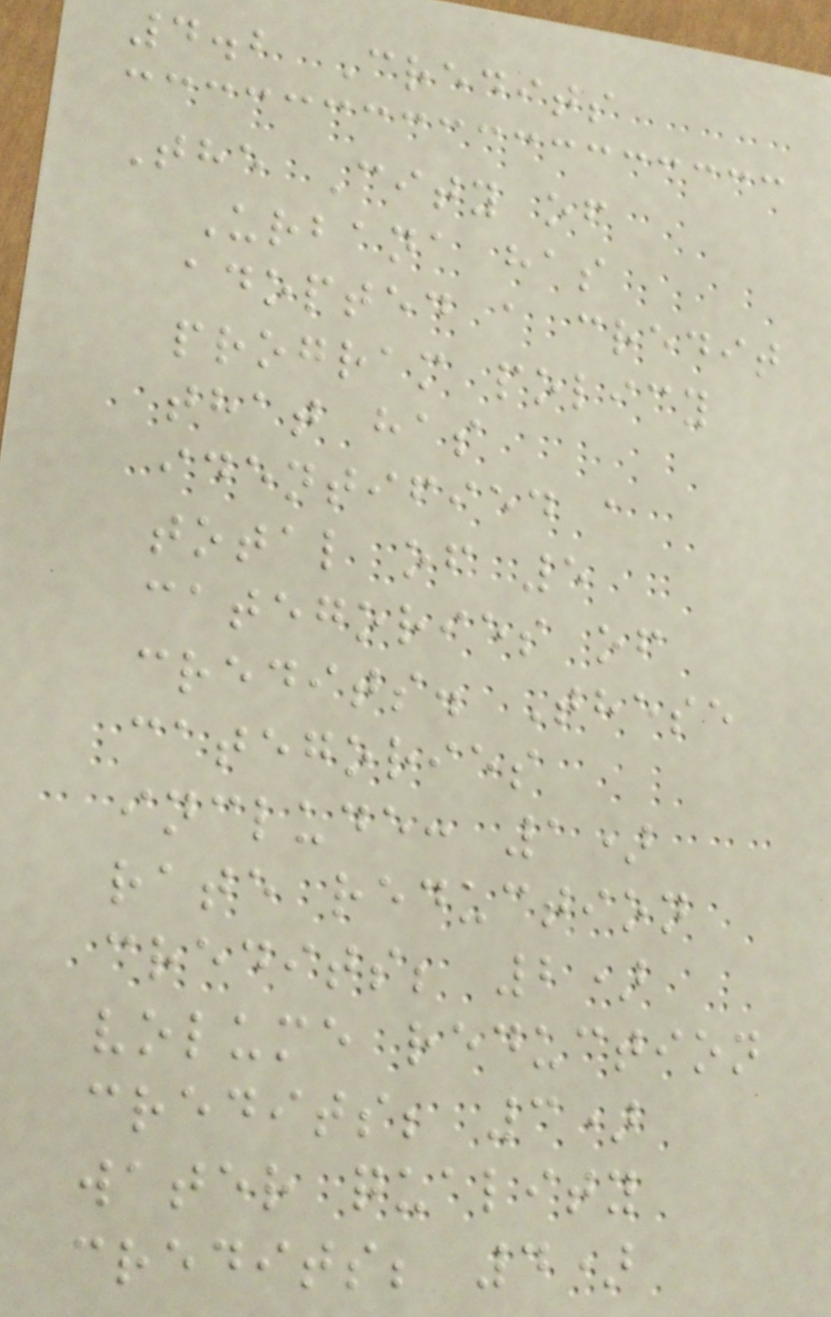4.2 Credits
The City of
Urbana has
adopted a credit
program policy
that has
identified a
total of 5
categories of
credits. These
categories
include: 1)
rate reduction
credits; 2)
volume reduction
credits; 3)
water quality
credits; 4)
